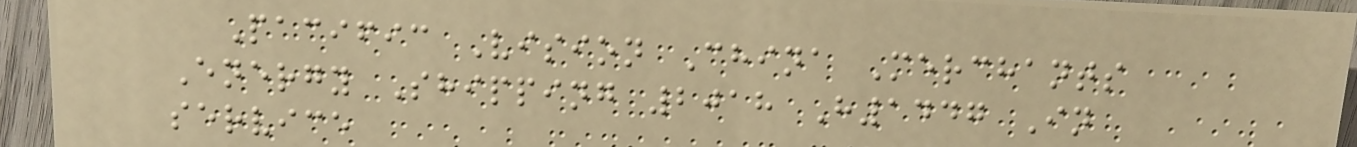Pacific Vision China Merchants
Energy Shipping 2018 H1447 In
service
